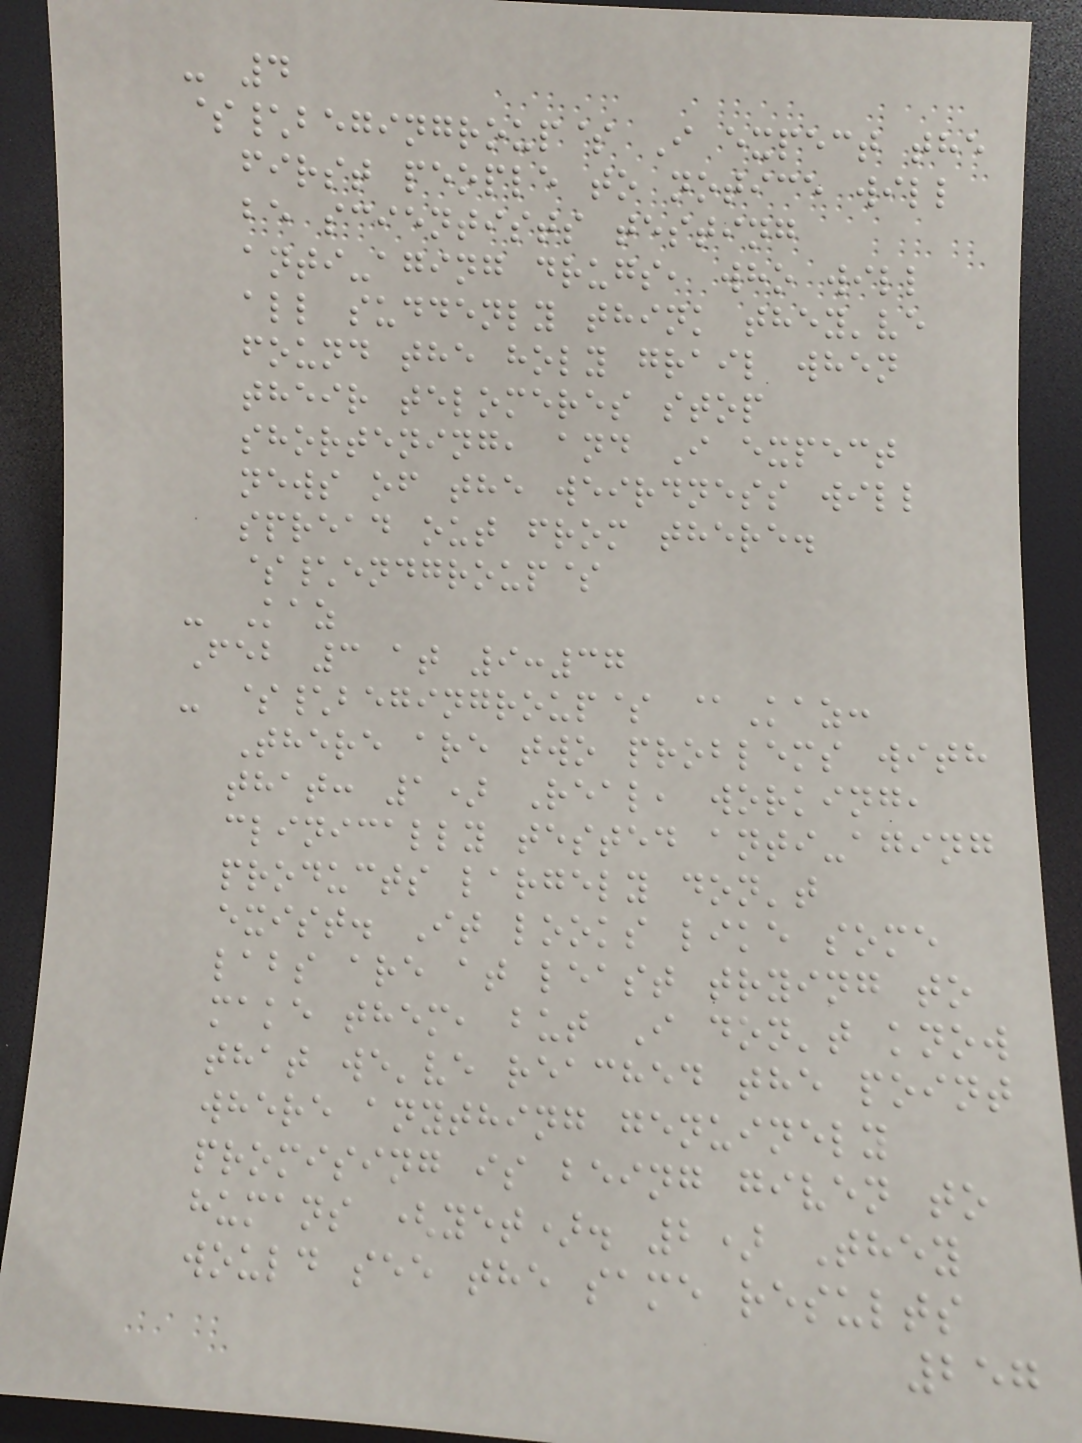- 4
$\begingroup$ I expect the
first people to notice will
be scientists testing
anti-aging drugs, who will
all suddenly think they've
found the holy grail when
their telomeres stop
shortening, and I expect
news of the weirdness will
spread out from there.
$\endgroup$
- Kaz
Feb 3 at 9:37
- $\begingroup$ @Kaz:
There are two problems with
that: 1) Real, working,
clinically tested anti-aging
products largely don't
exist. It looks like some
labs are at least trying to
make them, but I don't know
that we've reached the point
where anything genuinely
promising is being given to
humans (yet). 2) They
would see the same results
257
